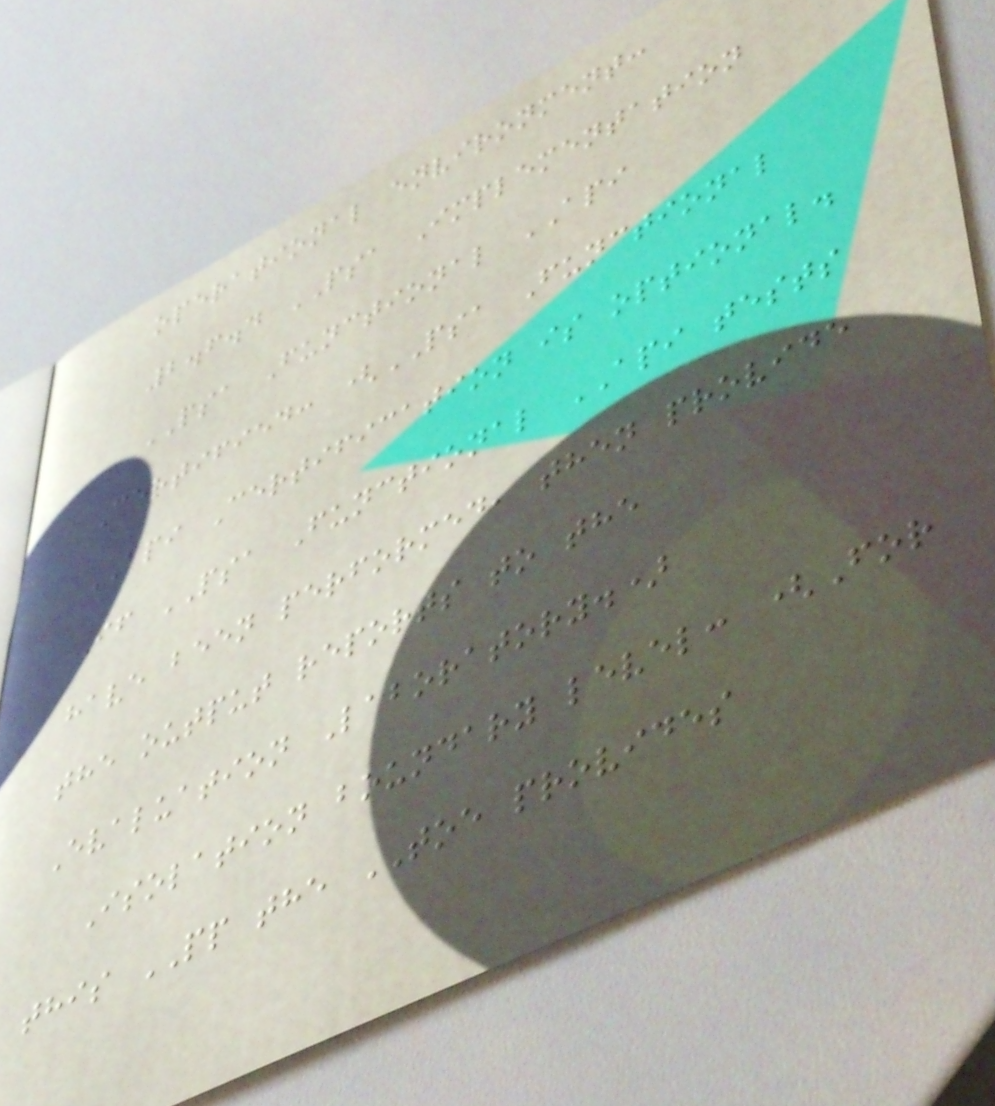operational environment:
2.6.4 PSA Implementation
PSA Functional API
Certified: (PSA Functional
API Certification is optional.
If PSA Functional API tests
have been performed, then provide
the output reports to the
Evaluation Laboratory.)
Isolation boundary level: (For
this PP the TOE provides
